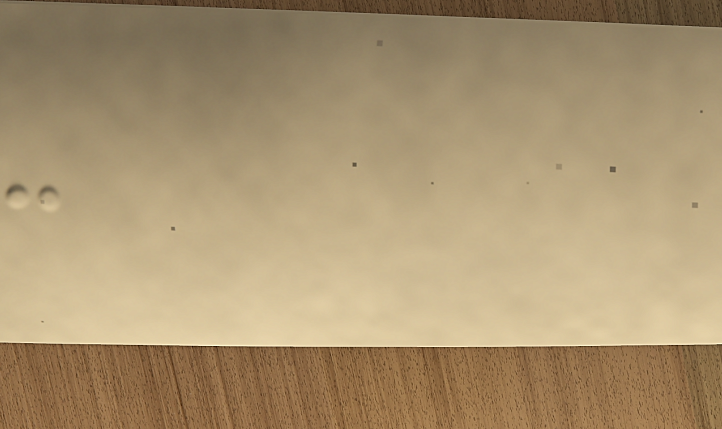-
